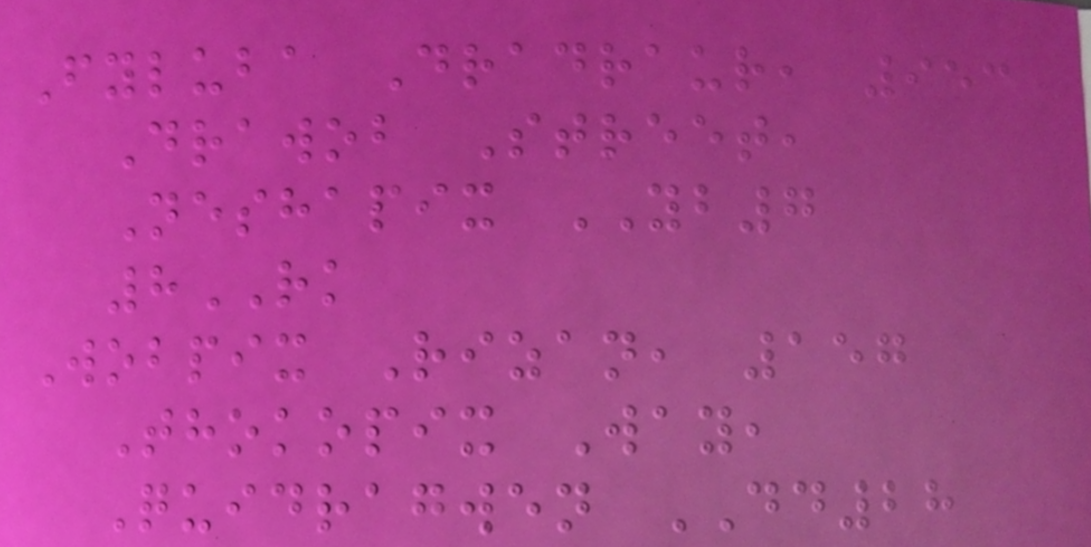Fyluba Dradraur, 953
Drawob Street,
Neshapix YB7
8RK
Wobpix Rizan, 157
Thokopix Way,
Quidragwen DD28
